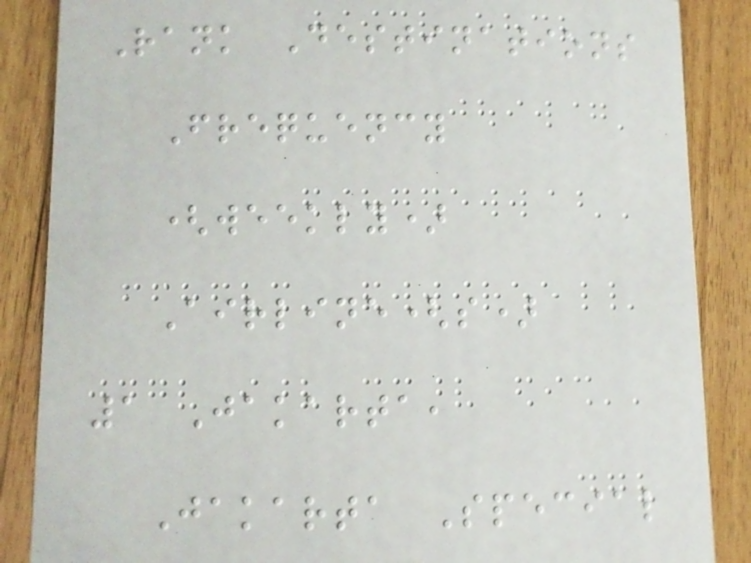Rank Destinations
Frequency
(weekly)
Airline(s)
1 Jakarta,
Jakarta Special
